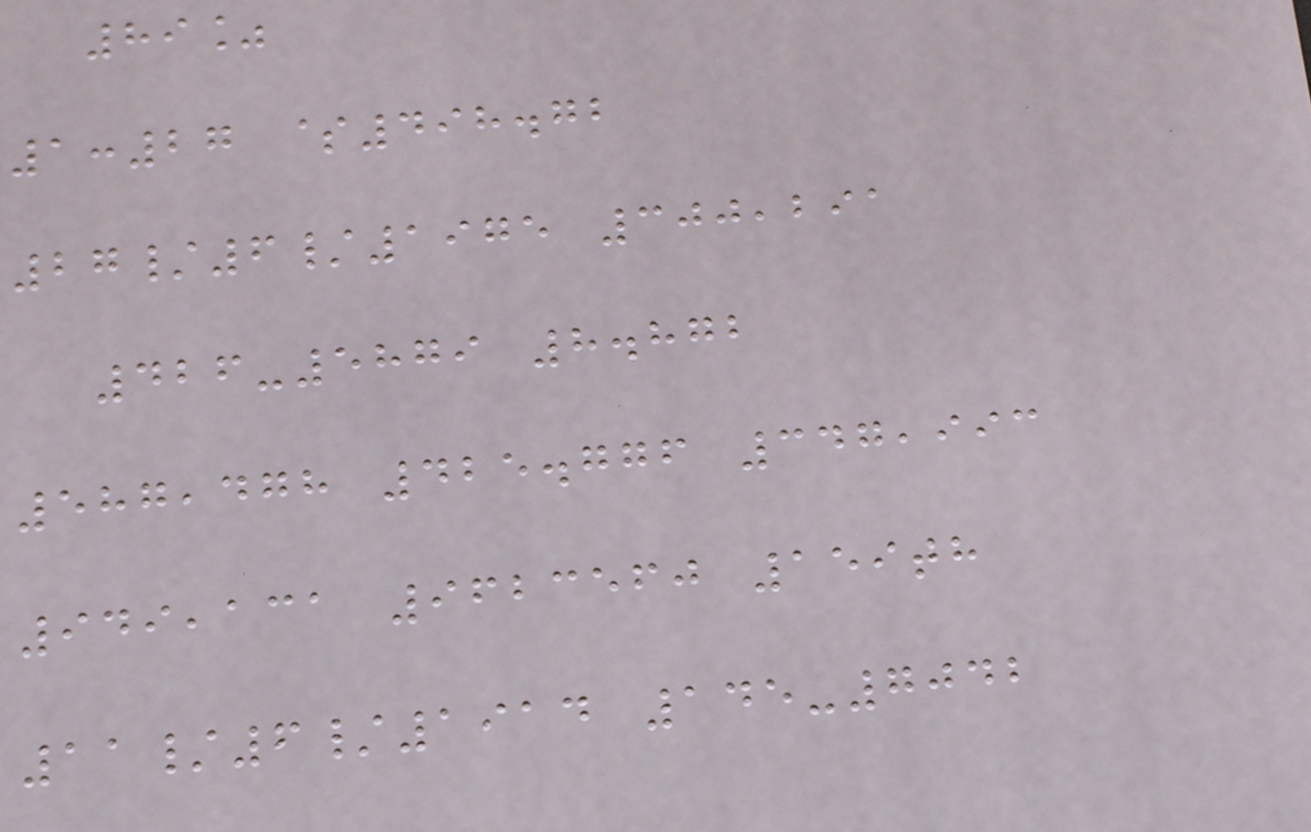89%
1:27 $498.72
27/6/1975 300,291
426-5879 8.872
587,478 425.776 347,993
949,131 9623560 159th
11/6/1914 145-7042
